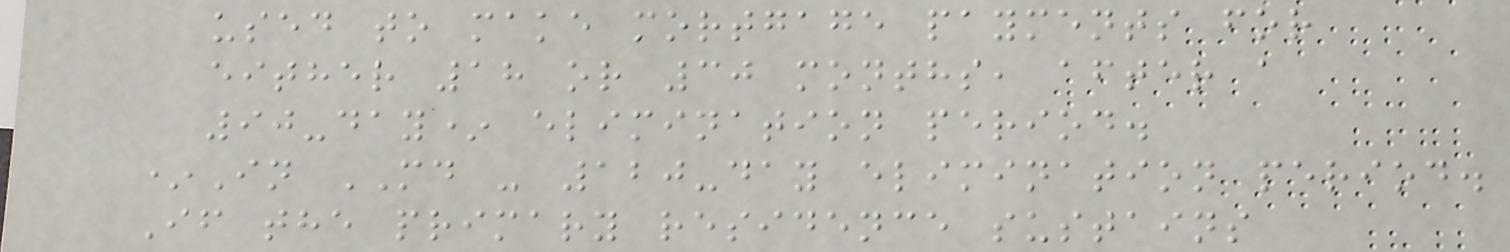used to make mortgage payments for
either 18 or 30 months, after a
90-day* elimination period.
*In MD - 120-day elimination period.
If the primary residence sustains
